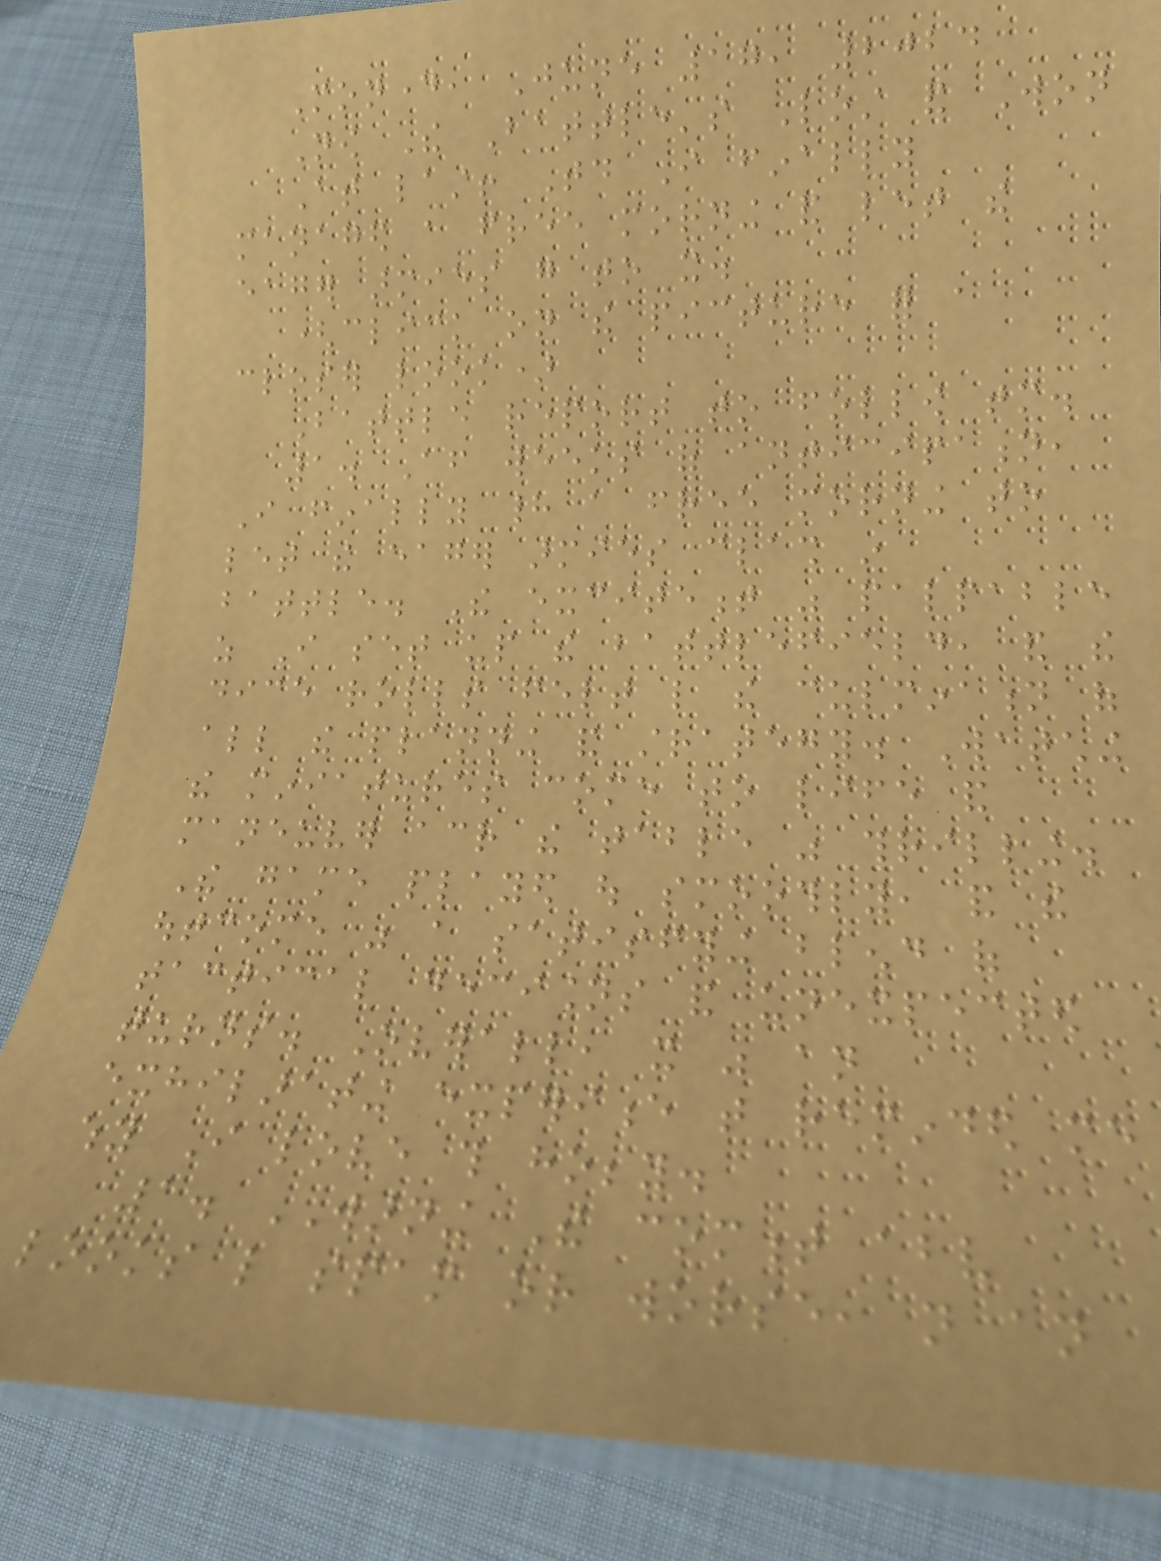Monday, June 17, 2024
Now The Battle's Lost and Won
At last! Today I finally
managed a free morning and let the
eager armies go to it.
(click on the picture for a
closer look)
Battle report to follow tomorrow.
1. After weeks of anticipation,
I finally had a free morning to
let the eager armies clash in
battle. The excitement was palpable
as I set up the battlefield, and the
dice rolls felt like the culmination of
all the planning and strategy. Watching
the miniatures come to life and
maneuver across the table was thrilling.
The game played out smoothly, and the
outcome was a satisfying blend of
tactical decisions and unexpected
turns. Overall, it was an
exhilarating experience that reminded me
why I love this hobby.
1. WARNING The comment above
looks like spam or worse, not an
